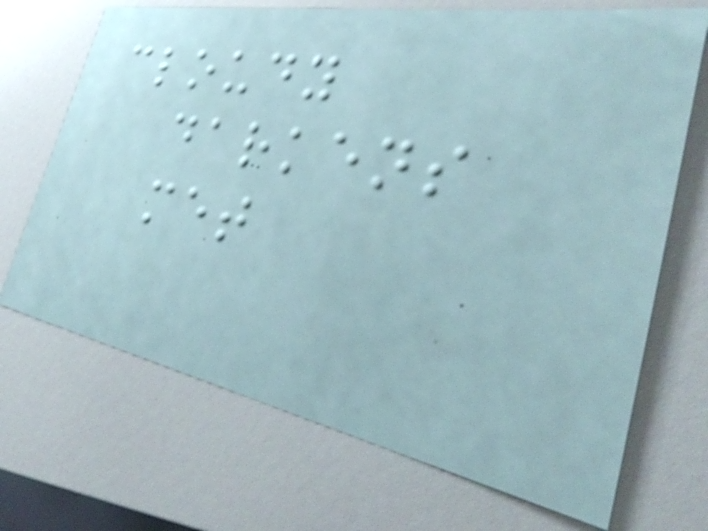cloudy
darkens
met
